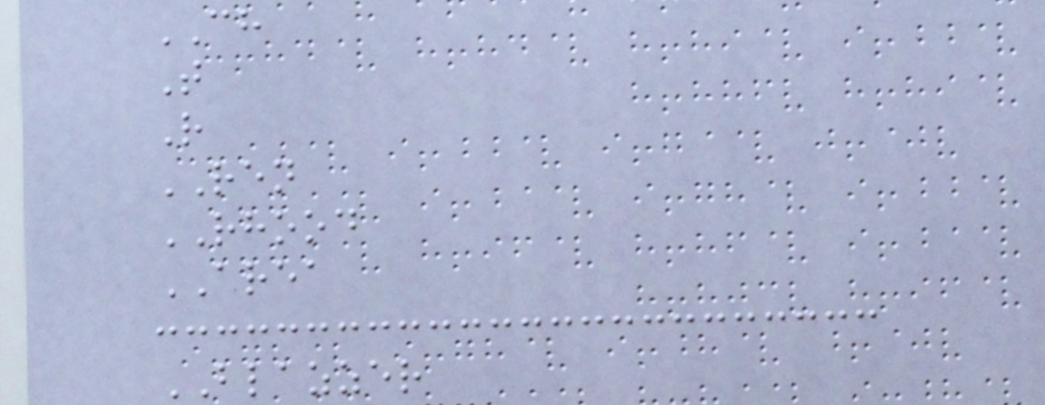CH
T
R
REN
RHOOD
AREA
BLAZZER
